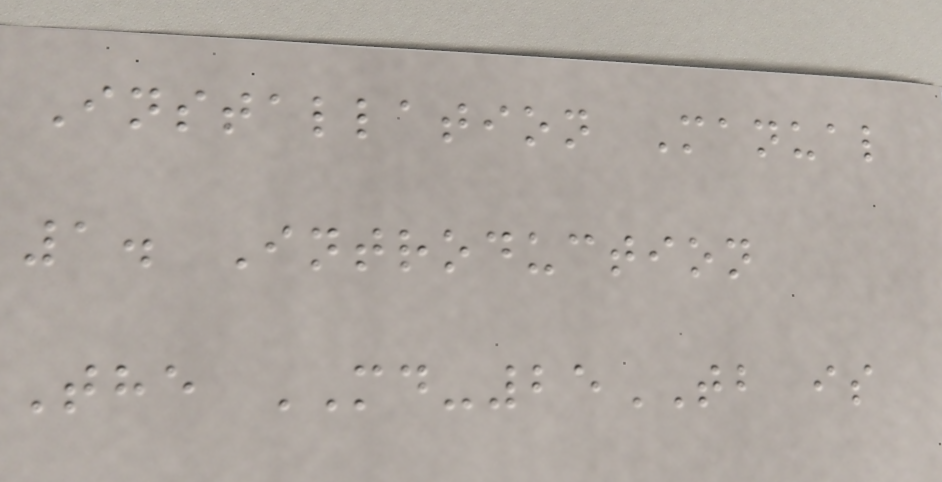Installation Manual
1. Introduction
The MD-25TB is
